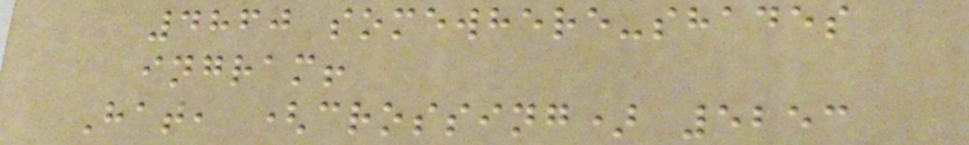4860 somewhere-shades
ingram!
Hat, (crossing) 5253
